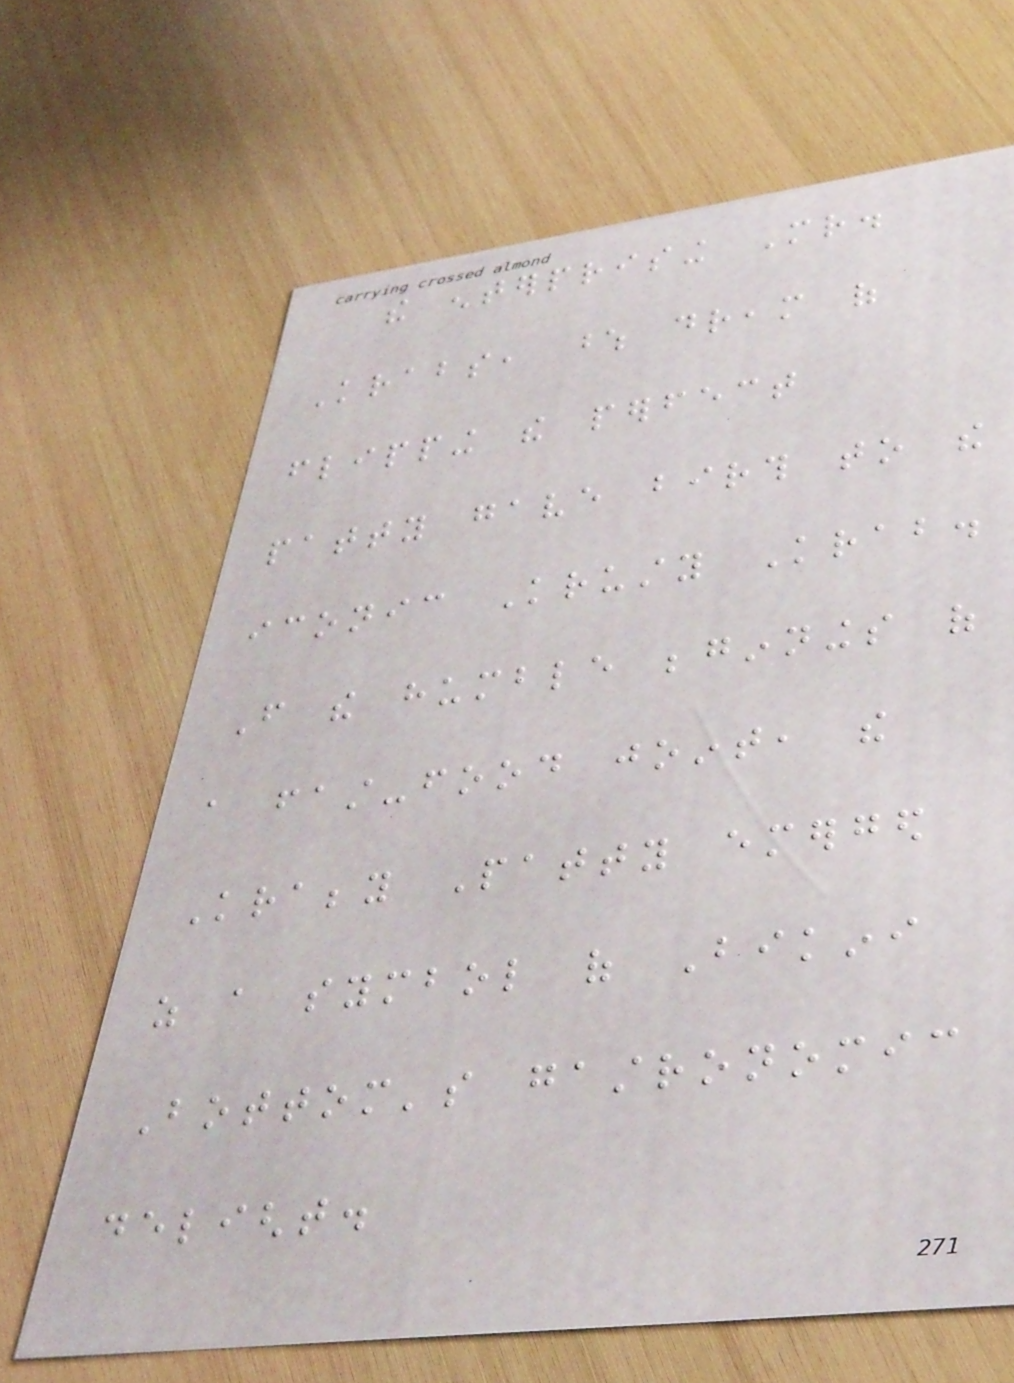the enterprising Mr.
Krabs, whose dream of
flipping the perfect
patty gave birth to the
iconic Krusty Krab.
From the humble beginnings of
a fast-food joint, the
Krabby Patty emerged
as a symbol of Bikini
Bottom's gastronomic
delight.
